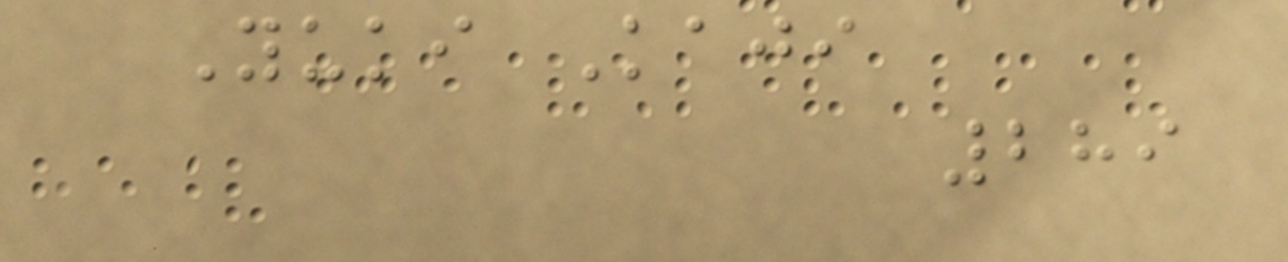Yuki Kaji
289
